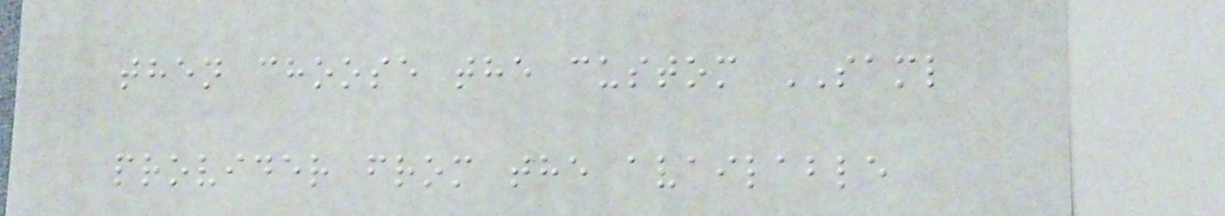then choose the custom SAML
provider from the available
